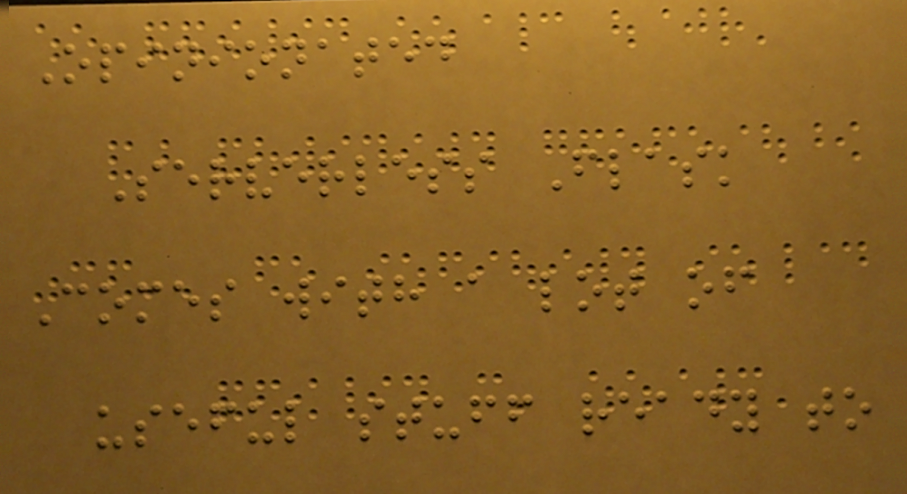Opinionated
Serverless Flask
Comes with a lot of
useful stuff ready to
